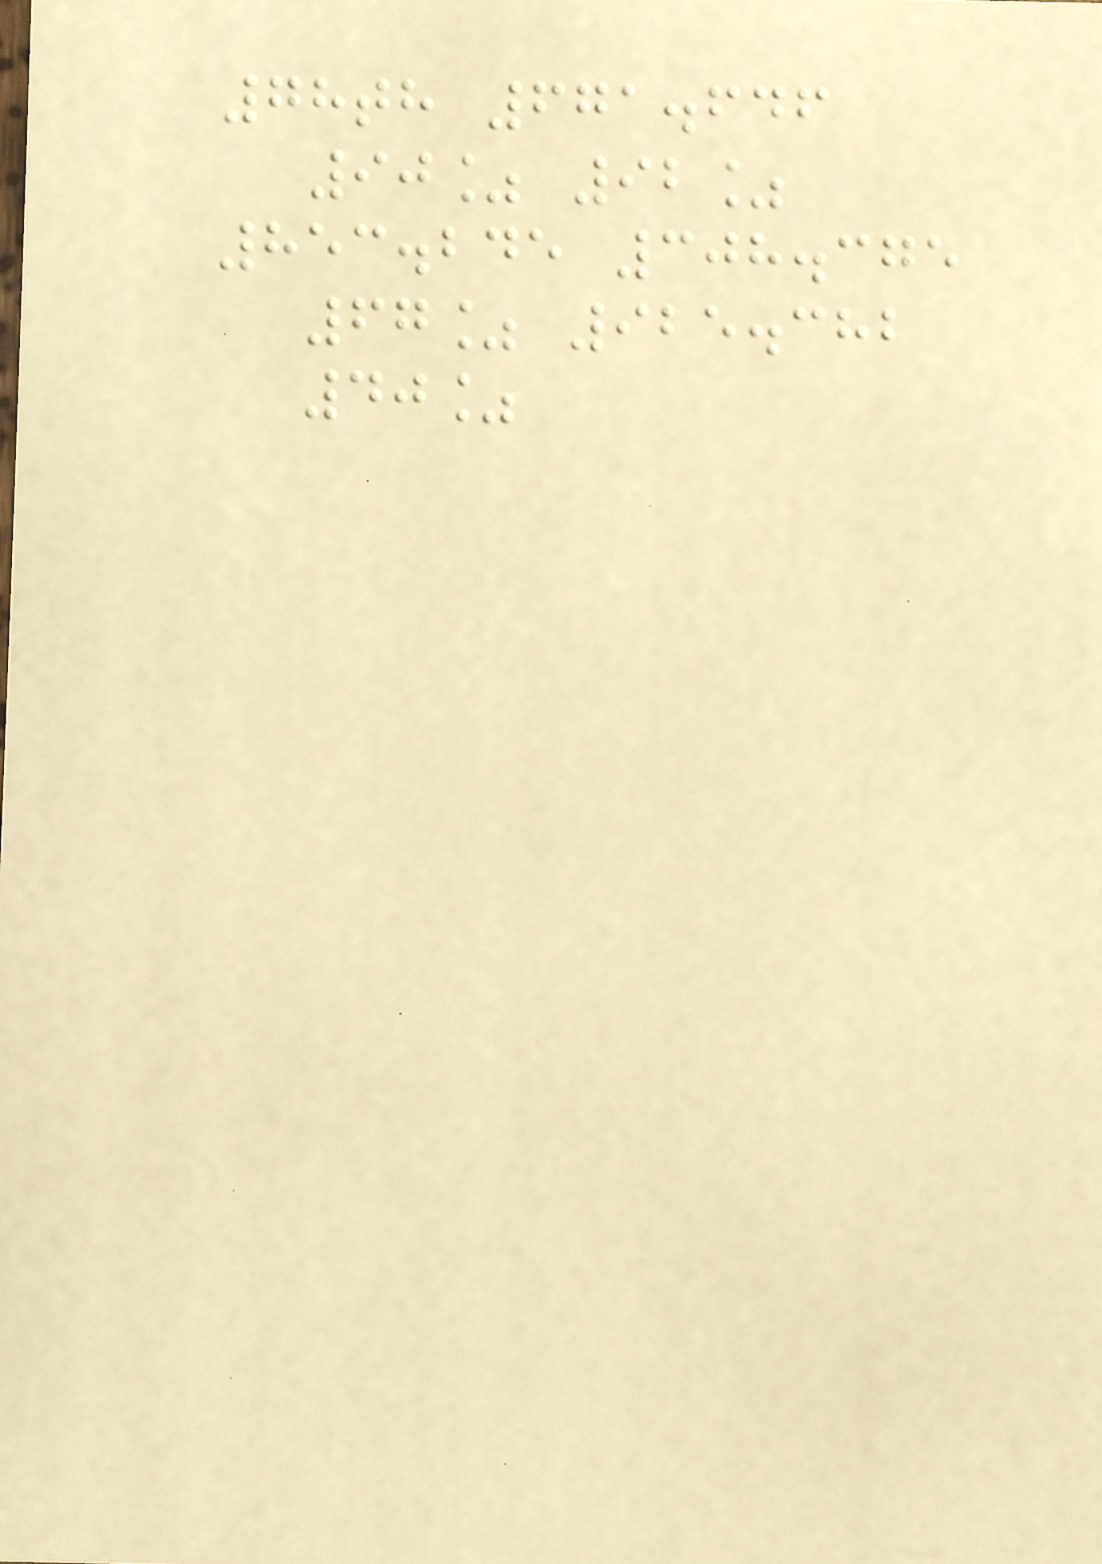78th 671.646
90% 92%
853.245 308.375
67% 925.382
40%
